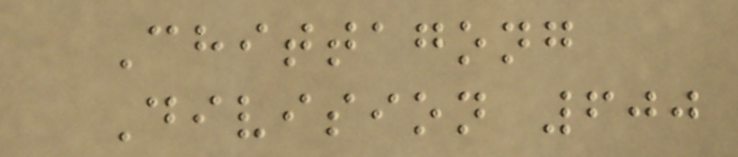Chittagong
Division 600
